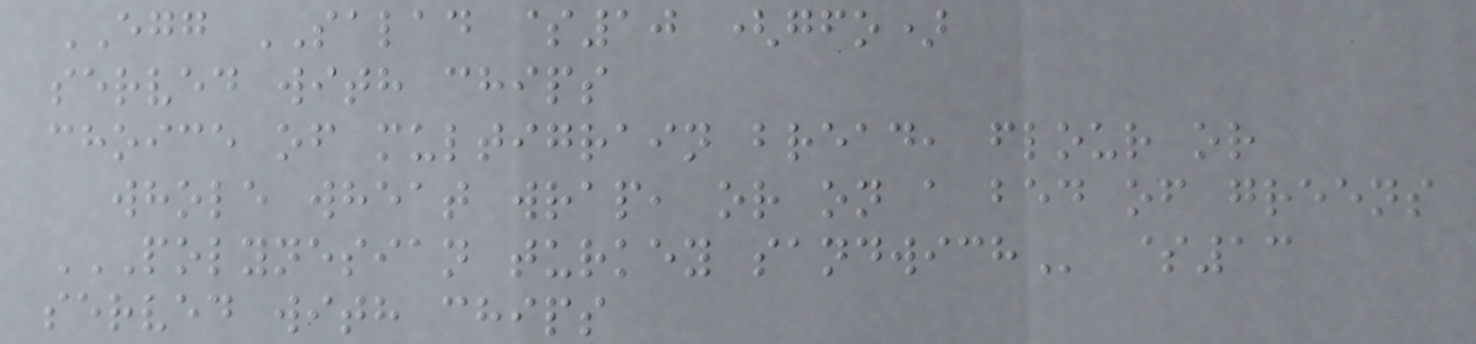EGG SALAD $10 (gfo)
served with chips
choice of multigrain bread, flour or
whole wheat wrap, or on a bed of greens
POLYNESIAN TURKEY SANDWICH $13
served with chips
